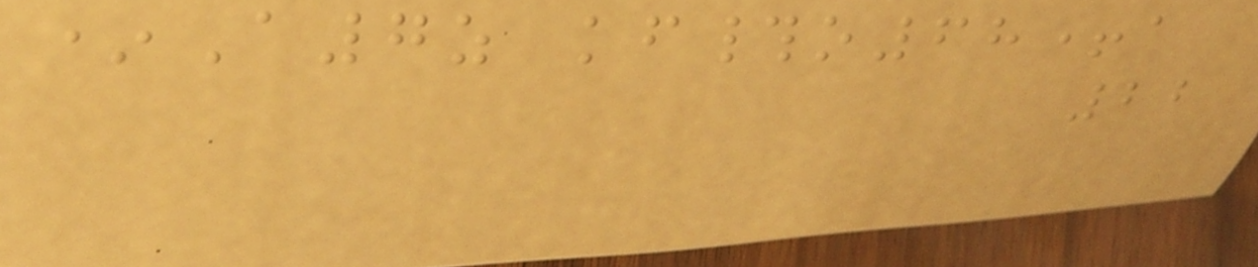*A7z kf#o68+a
22
